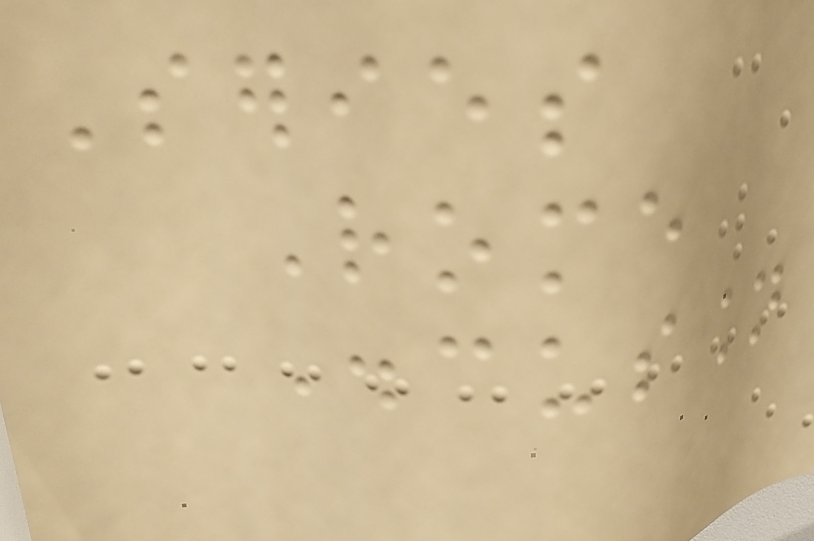Series
Rome
Discussion
